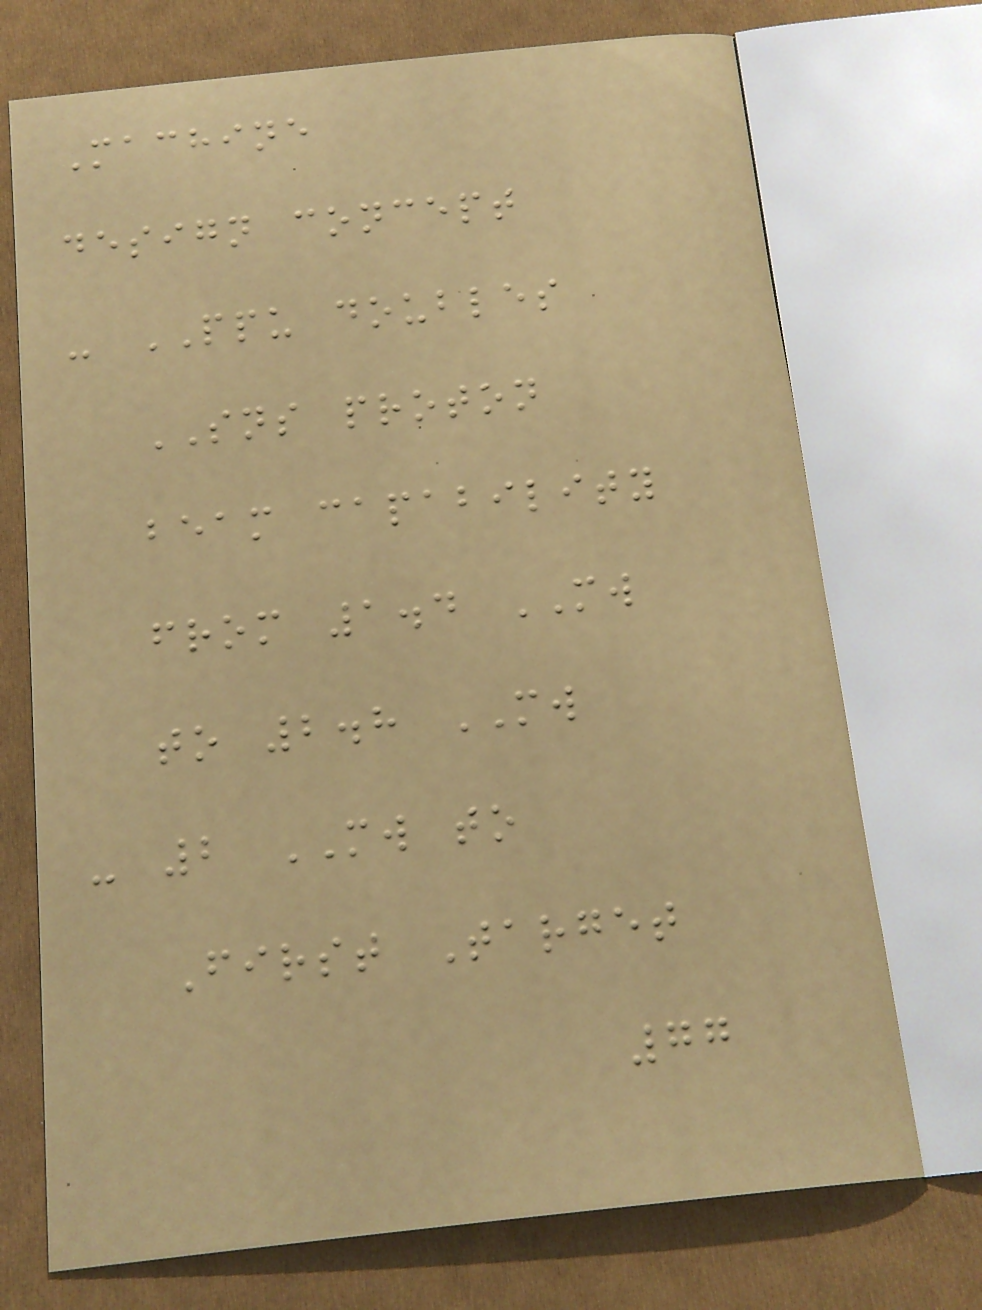Machine
design concept
- PPU doubles
SNS proton
beam capability
from 1.4 MW
to 2.8 MW
- 2 MW to
First Target
77
